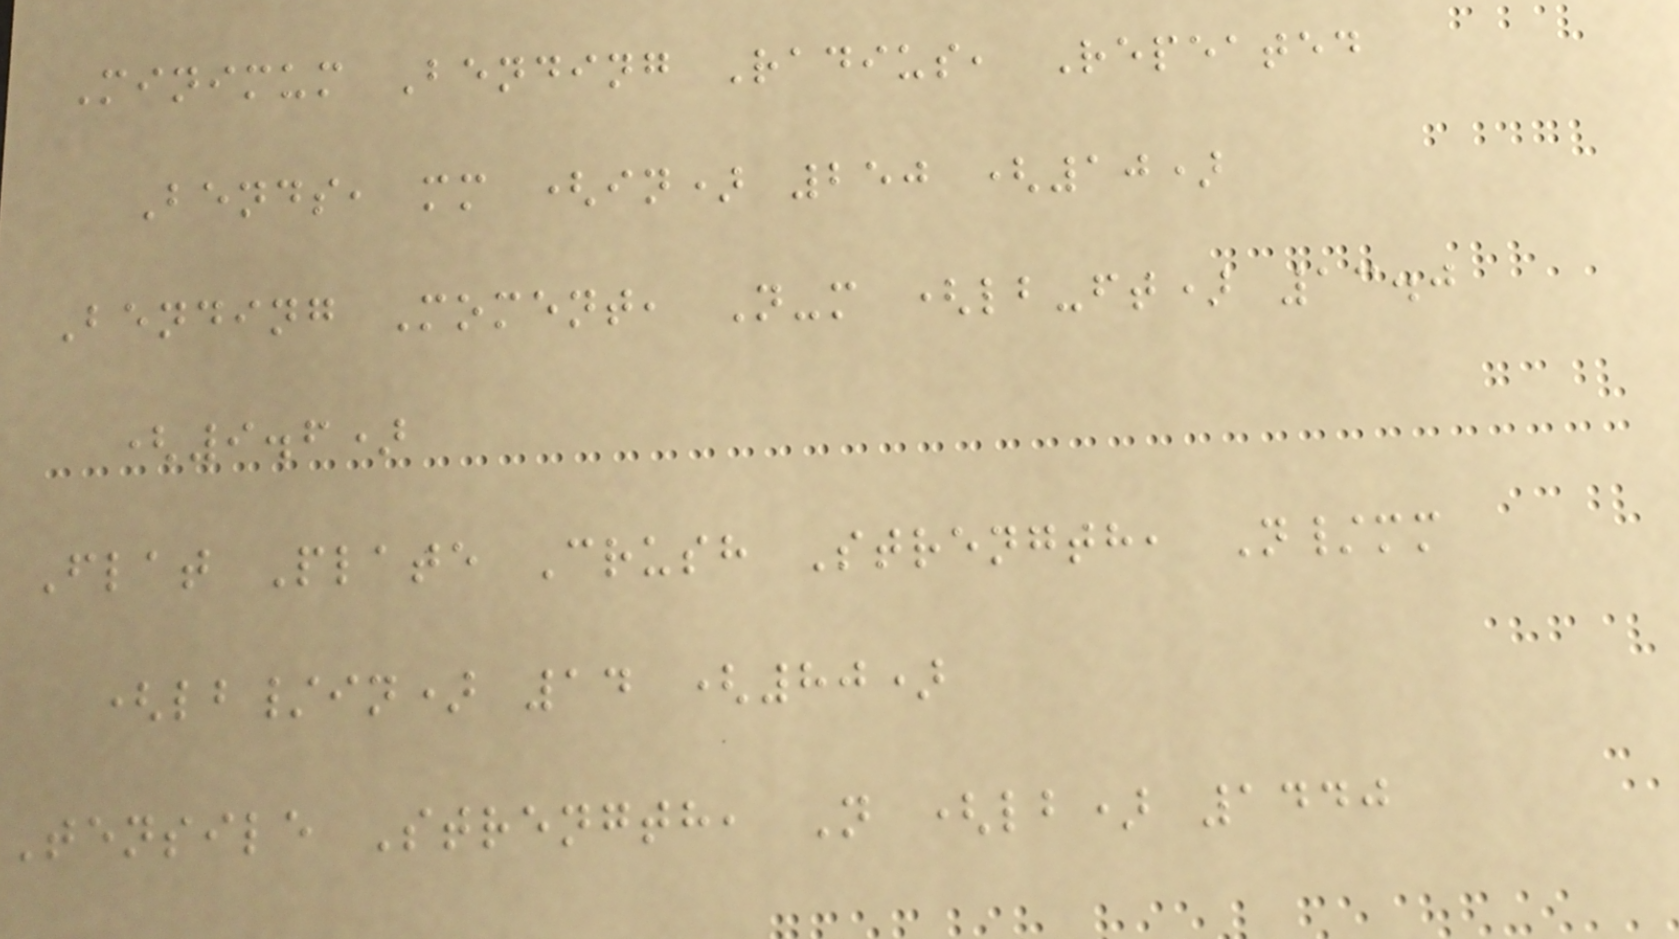Minimum Bending Radius, Repeated
Bends, mm (in) 250 (10)
Bending Moment, N-m (lb-ft) 13.0
(9.6)
Flat Plate Crush Strength, N/mm
(lb/in) 14 (80)
Tensile Strength, N (lb) 1440
